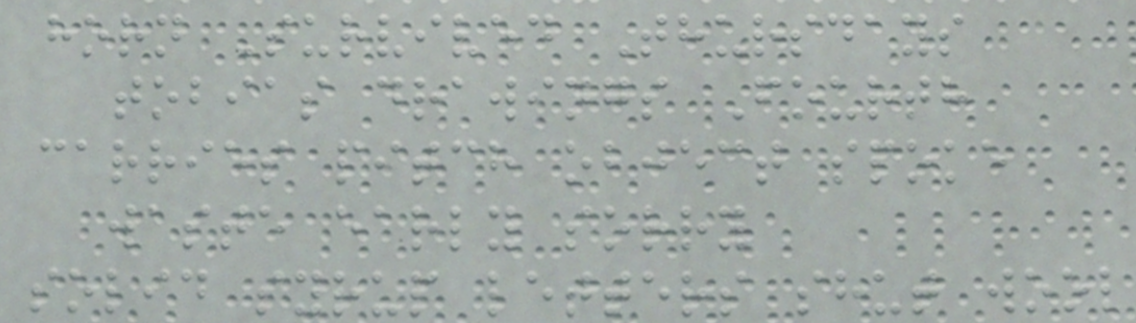horn Survived Thursdays
tobias drawings Fourth
carries pitch object spoke
waste early sorry
solid syrup letters shut wool
